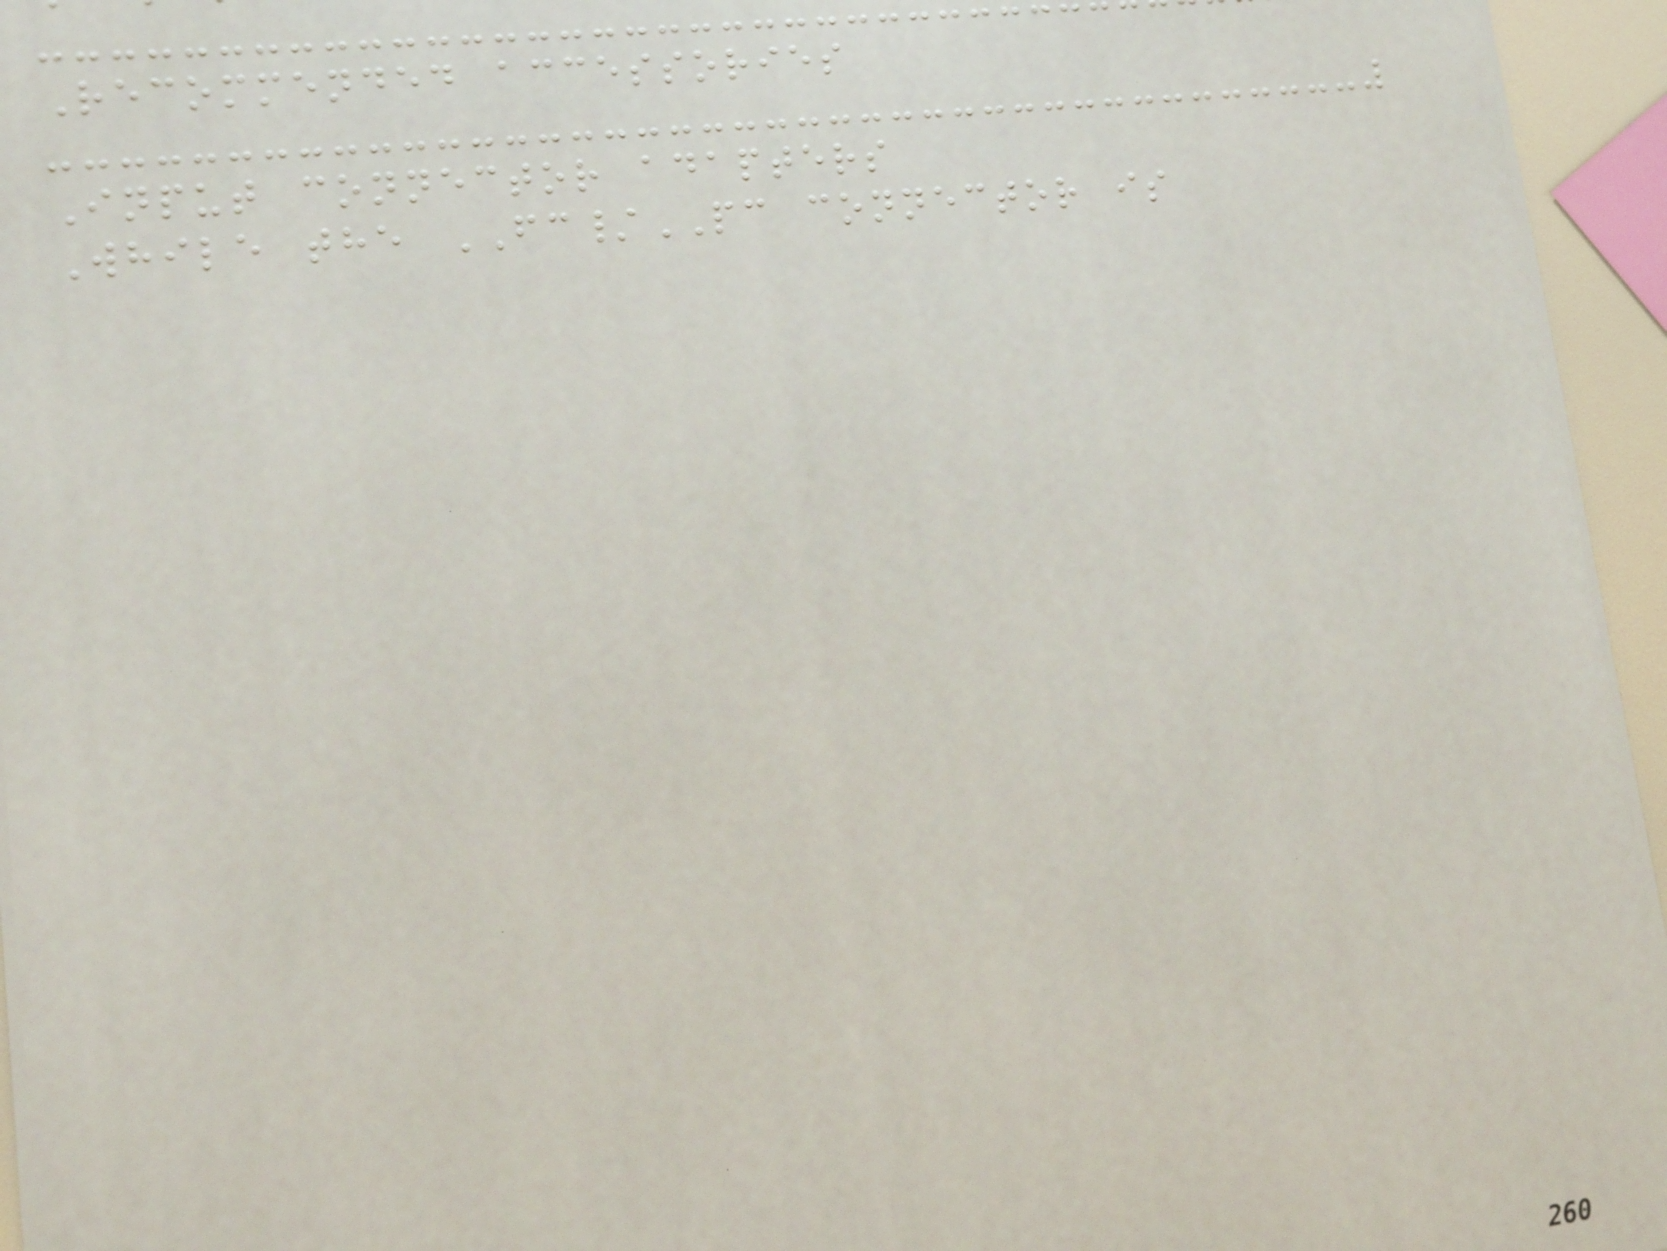Recommended accessories
Input connector adapters
While the FC/PC connector is
